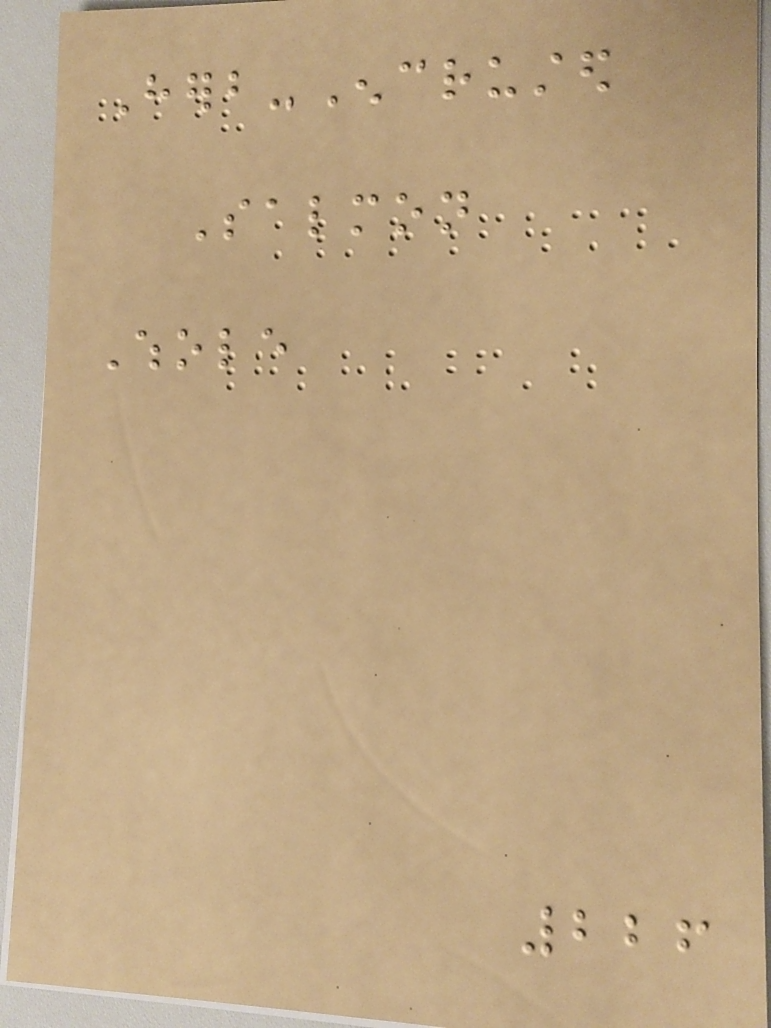Herb-Encrusted
Salmon
Whole
226
